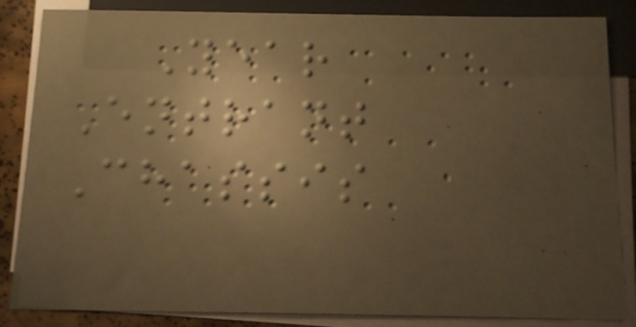Year
Entrant
Chassis
